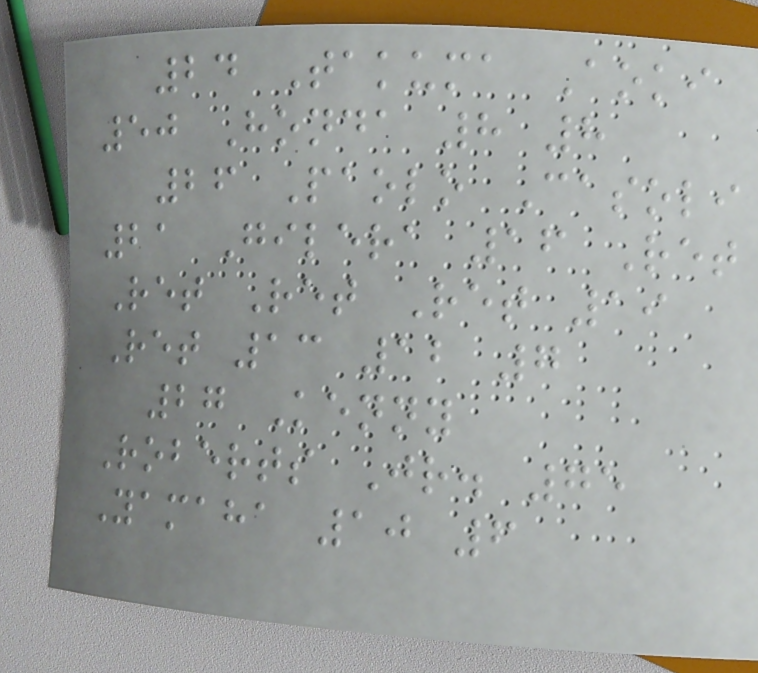24 Takuma Aoki
50 Honda 8 8
26 Paolo Casoli
21 Gilera 16 Ret
Ret Ret Ret 19
Ret 13 12 7
27 Kenny
Roberts Jr. 75
Yamaha 10 6
